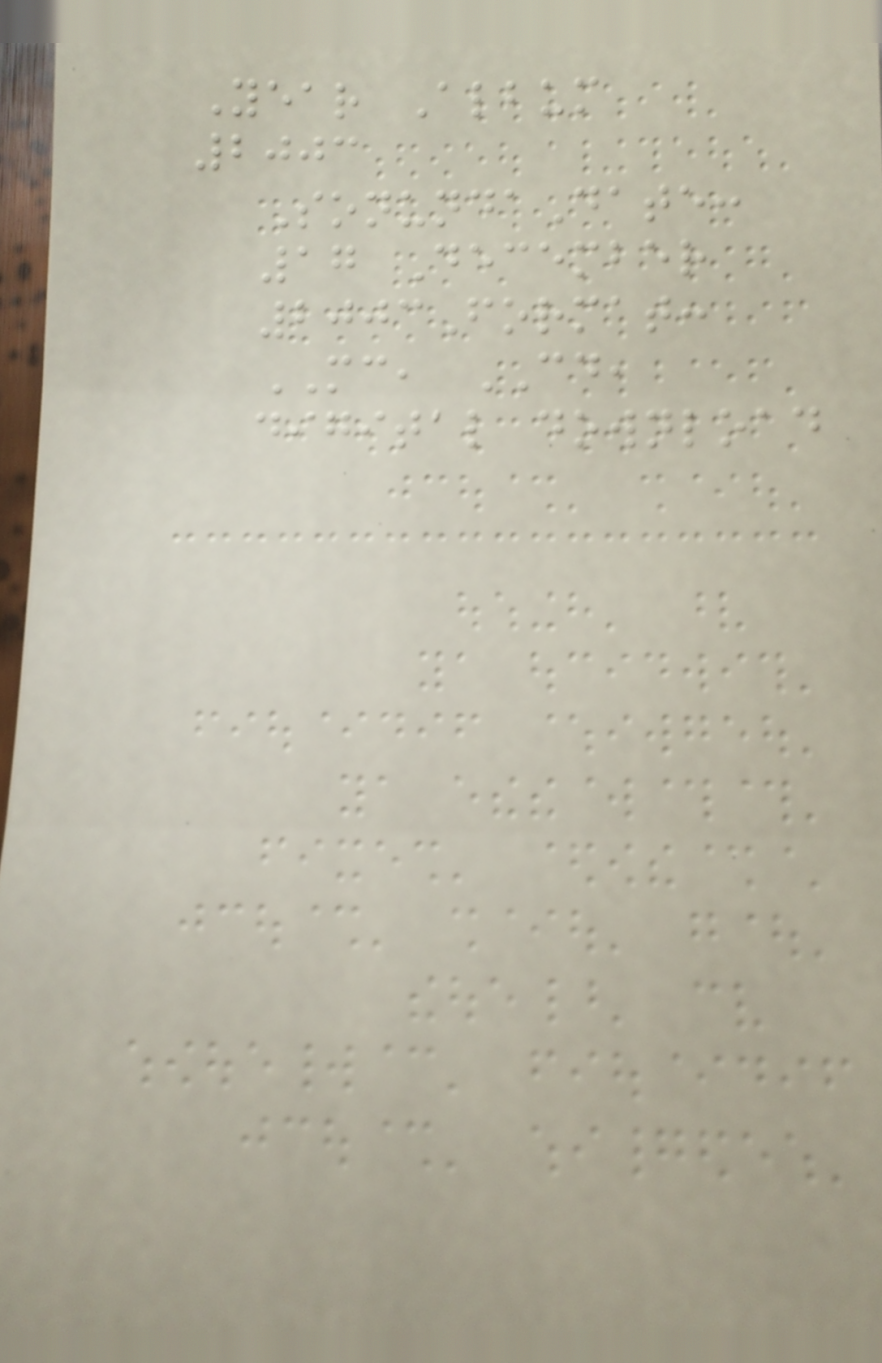Year Album
2003
SonundaDate:
17 December
2003Format:
MC, CD,
digital download
